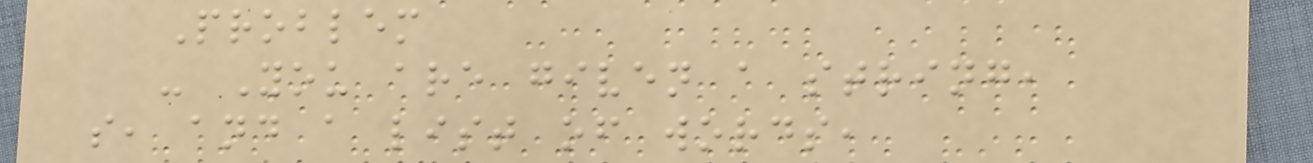Problem
- You are given a string,
s, and a list of words,
